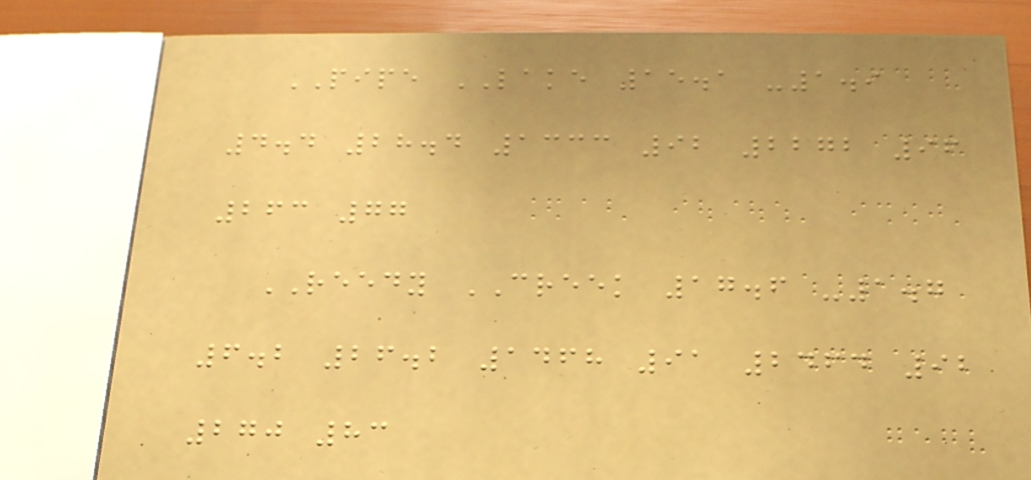PIPE LAKE 15.1 -1.9
4.4 28.4 1333 92 2272 96
263 77
REEDY CREEK 17.6 -1.7
6.2 26.2 1468 91 2464 92
270 83
